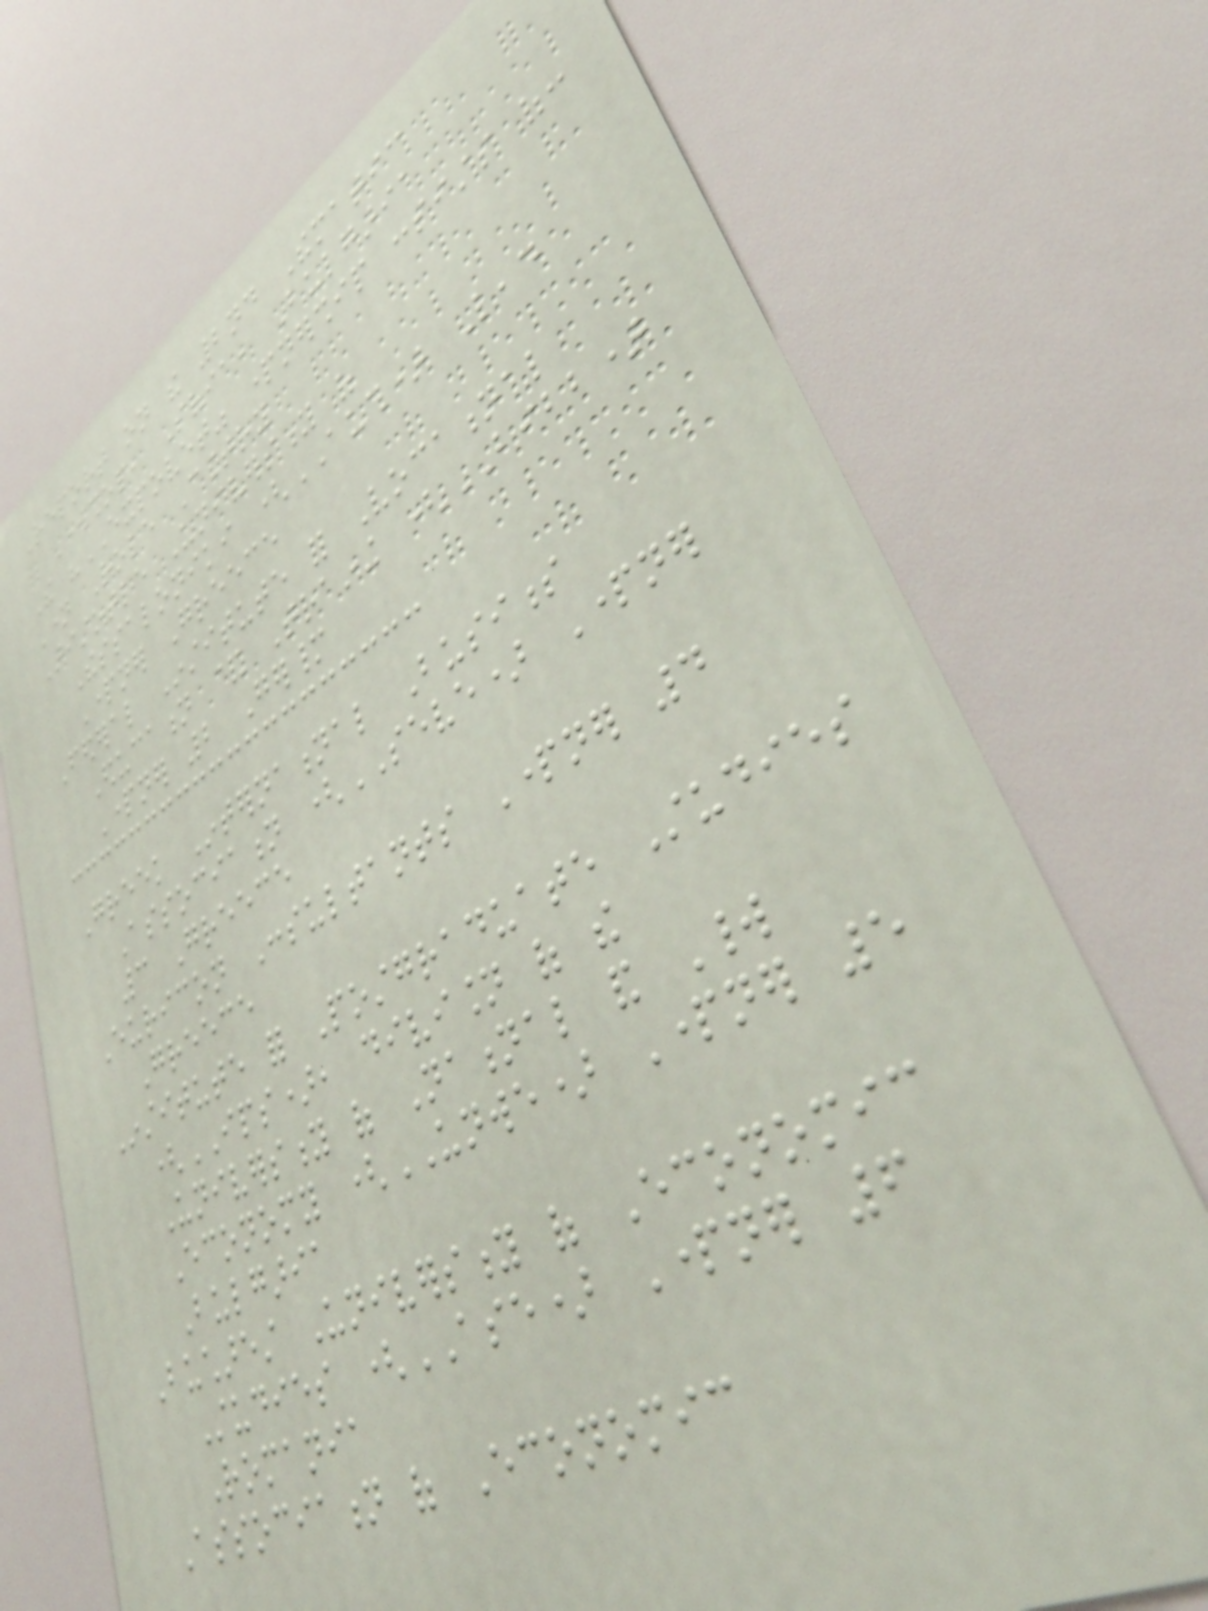Report on the 2nd Thematic
Workshop, Sofia, Bulgaria
The "EXPOVET" partnership consists of:
Name Role Country
Aristotle University of
Thessaloniki (AUTH) Lead
Partner Greece
Federal Institute for Vocational
Education & Training (BIBB)
Partner 2 Germany
Greek International Business
Association (SEVE) Partner
3 Greece
Euricon Consultants Partner 4
Greece
Institute for Postgraduate Studies
(IPS), division of the
University of National and World
Economy (UNWE) Partner 5
Bulgaria
Bucharest University of Economic
Studies (ASE) Partner 6
Romania
Association of Economic
